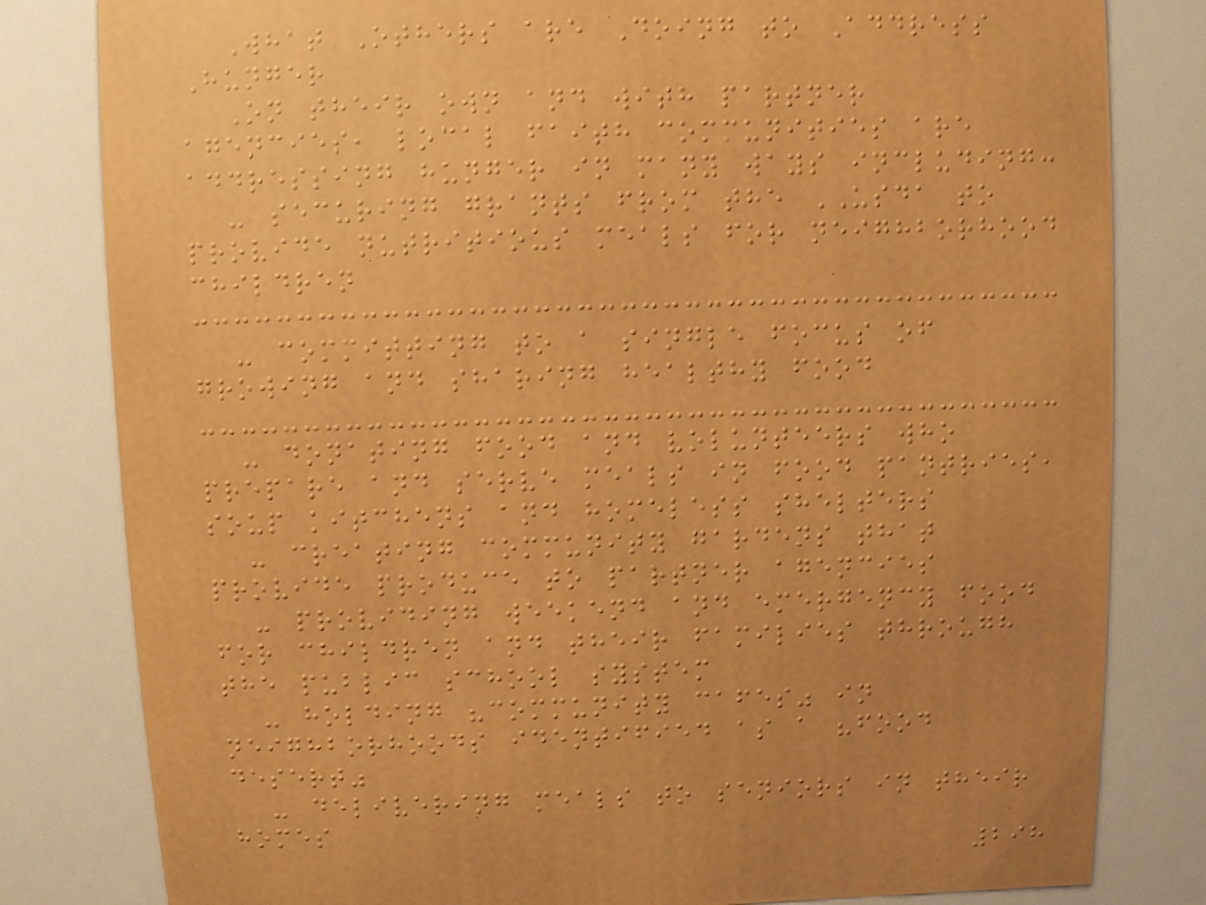What Others are Doing to Address
Hunger
On their own and with partner
agencies, local faith communities are
addressing hunger in many ways including:
- securing grants from the USDA to
provide nutritious meals for neighborhood
children
- committing to a single focus of
growing and sharing healthy food
- donating food and volunteers who
prepare and serve meals in food pantries,
soup kitchens and homeless shelters
- creating community gardens that
provide produce to partner agencies
- providing weekend and emergency food
for children and their families through
the public school system
- holding "community cafes" in
neighborhoods identified as a "food
desert"
- delivering meals to seniors in their
homes
298
